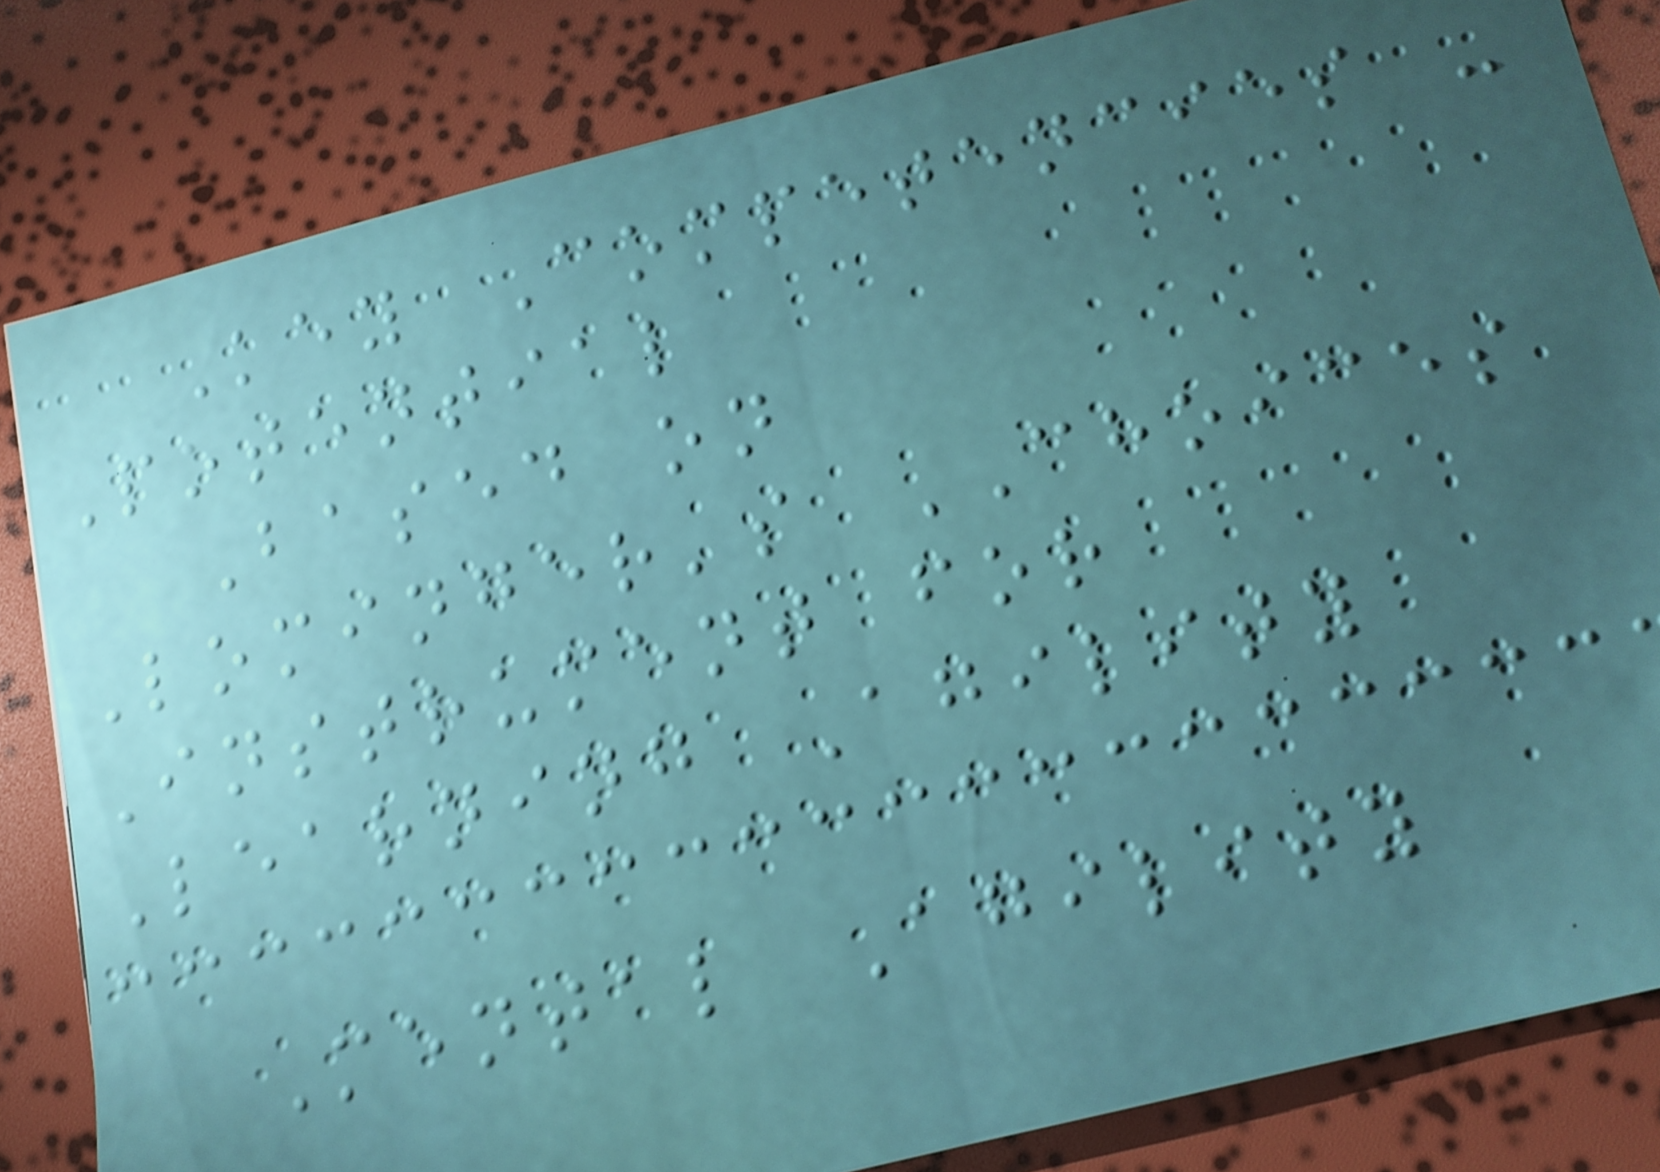Key Competencies -
Potential
Based on
Lominger's CHOICES
Instrument for
Learning Agility
Mental Agility
